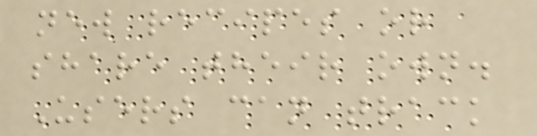new recipes or
share their own.
Users can track
